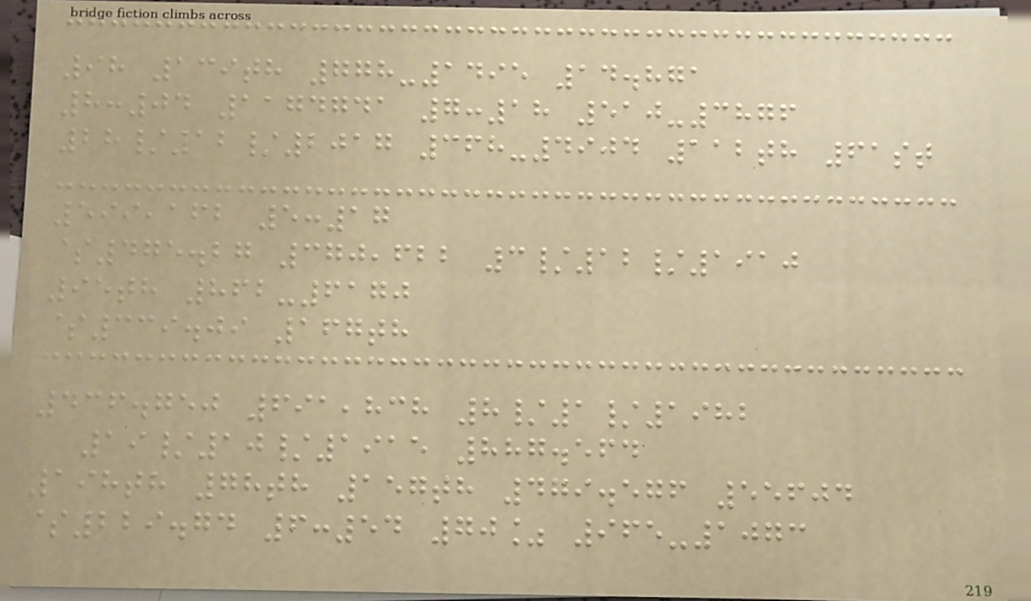98 139th 778-1495 14.871
8:04 1174741 7:18 510-3876
28/12/2017 368-4904 112th 61st
599,162 5:17
$475.27 370,622 3/12/1910
95th 862-6170
$339.09 167th
436.750 691,838 8/1/1982
19/10/1915 887.564
198th 78th 157th 479.576 55604
$229.74 6:54 70% 965-1073
